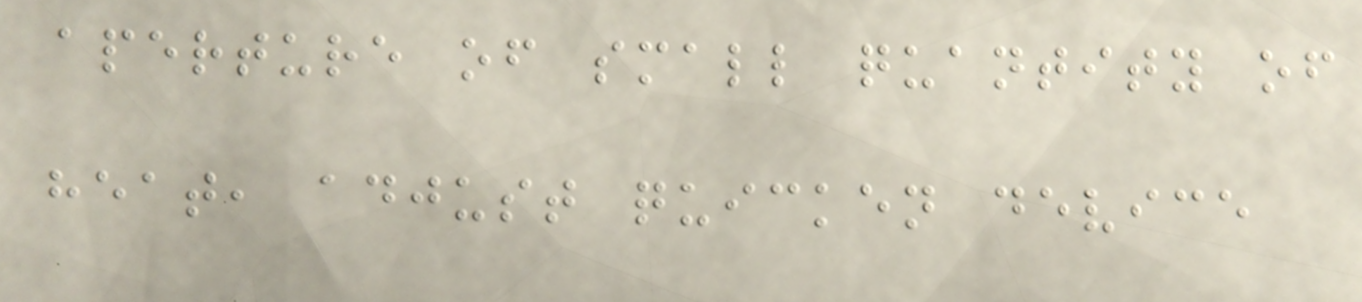aperture of small quantity of
heat, adjust quicken device
